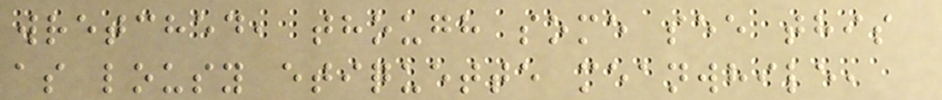wretched, though some see this
as lousy etiquette meanwhile,
